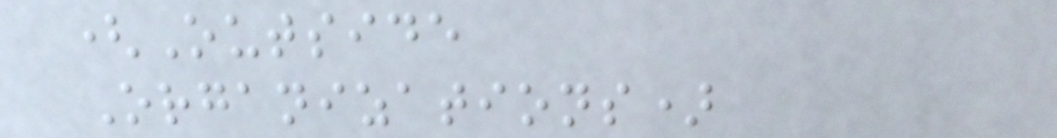(Outside
Organizations)
